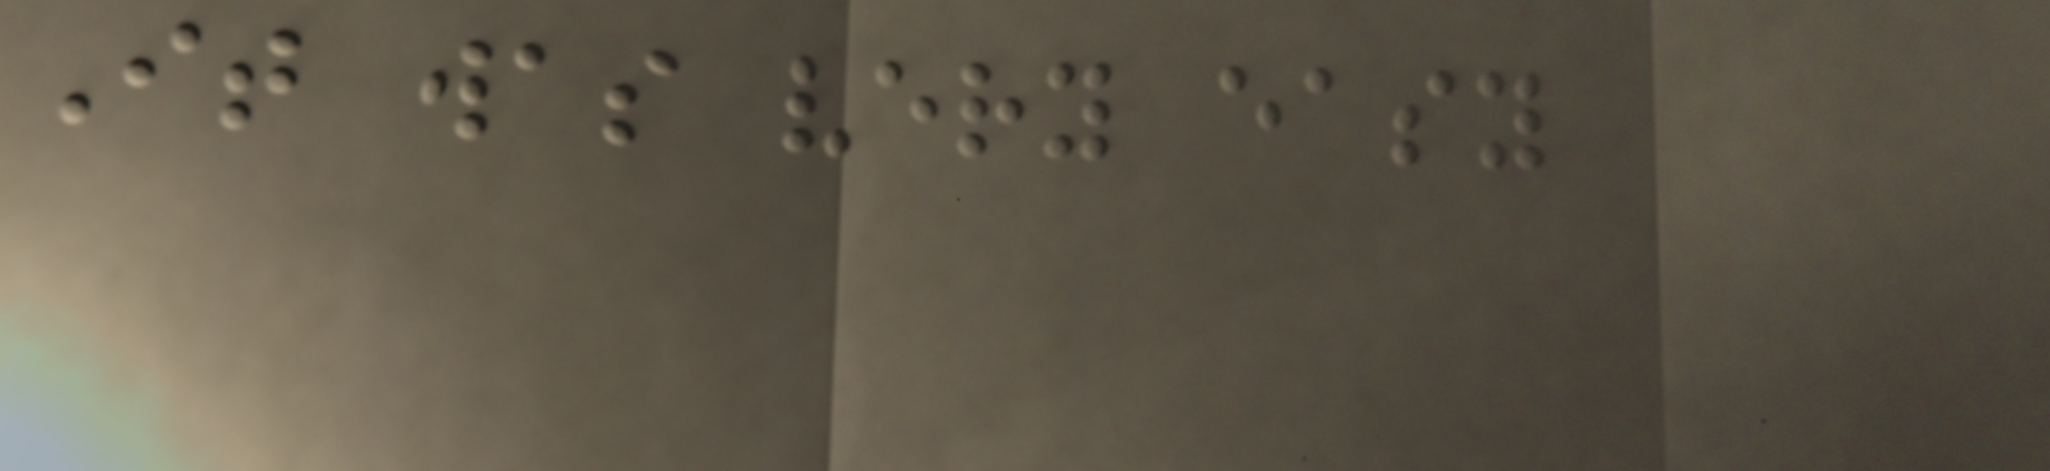It was very easy
